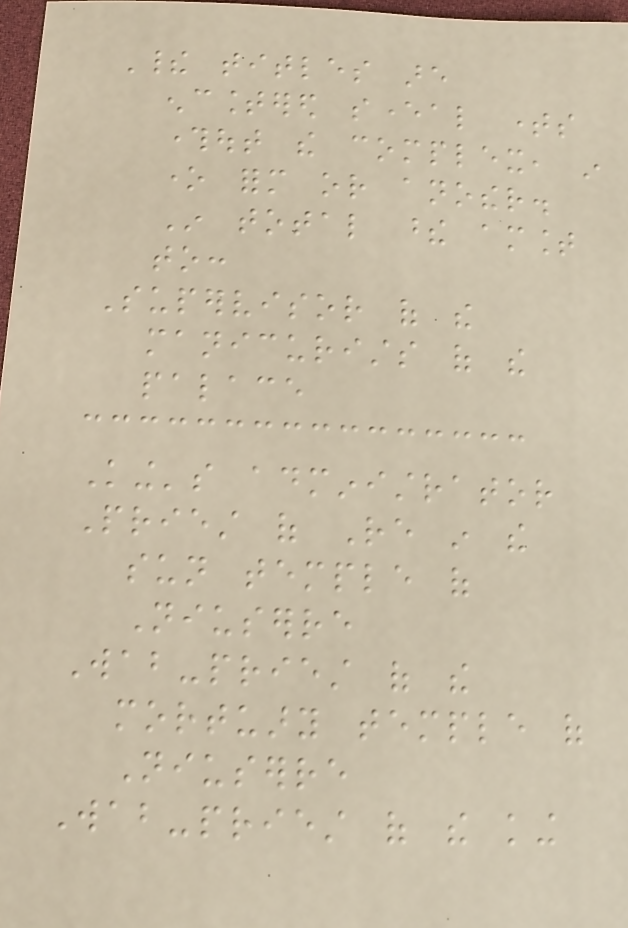Their titles are
encountered several times
throughout the complex, in
one form or another.
In total these amount
to:
Supervisor of the
manicurists of the
palace
King's administrator
Priest of Re in the
sun temple of
Niuserre
Wab-priest of the
mortuary temple of
Niuserre
Wab-priest of the king
